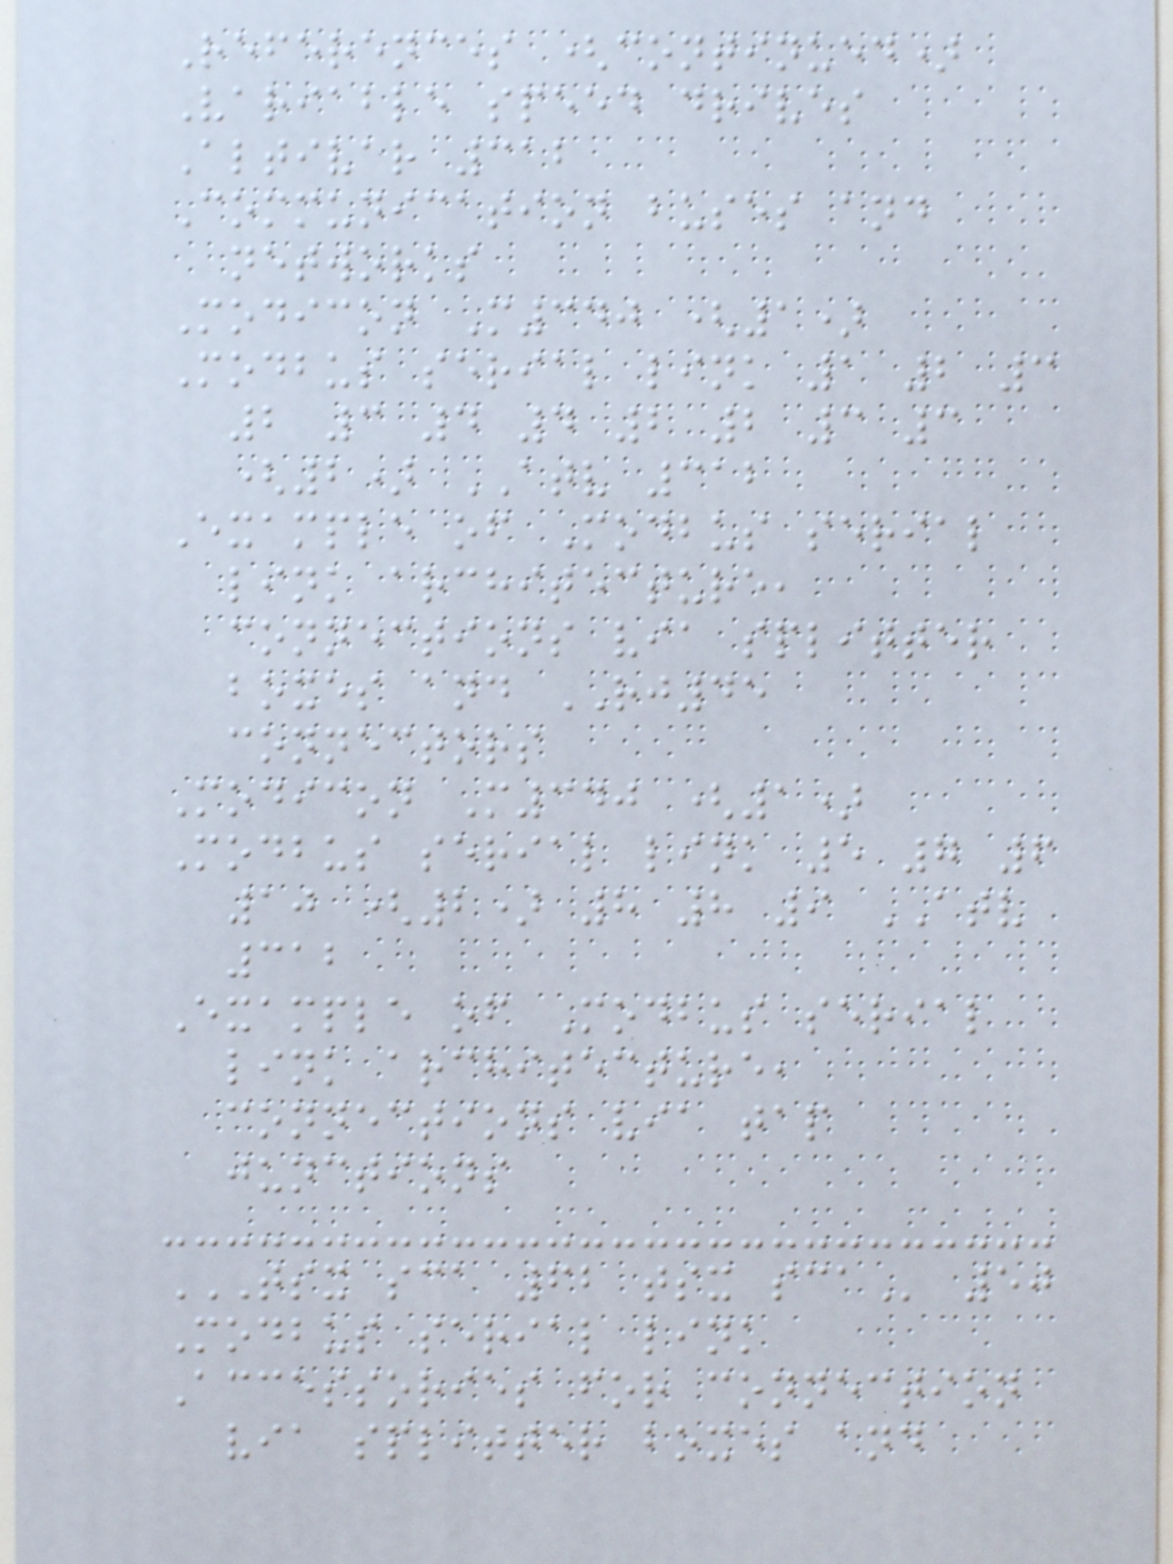References (continued)
Variable speed drives
Altivar 312
Communication buses and
networks
Modicon M340 (1)
Modbus serial link 1 2 3
2 3 4 4 2 2 3 3
(2) ATV 312
Example of Modbus serial
link architecture,
connections via splitter
boxes and RJ45
connectors
Modicon M340 (1)
Modbus serial link 5 7 6
10 (2) 8 8 9 ATV
312
Example of Modbus serial
link architecture,
connections via tap
junctions
TSX SCA 62 TSX SCA 50
Modbus serial link
Accessories for connection
via splitter boxes and
